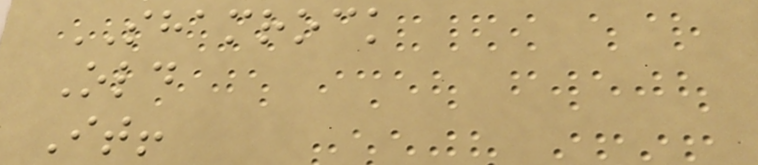SHAMROCK
Old
It!
